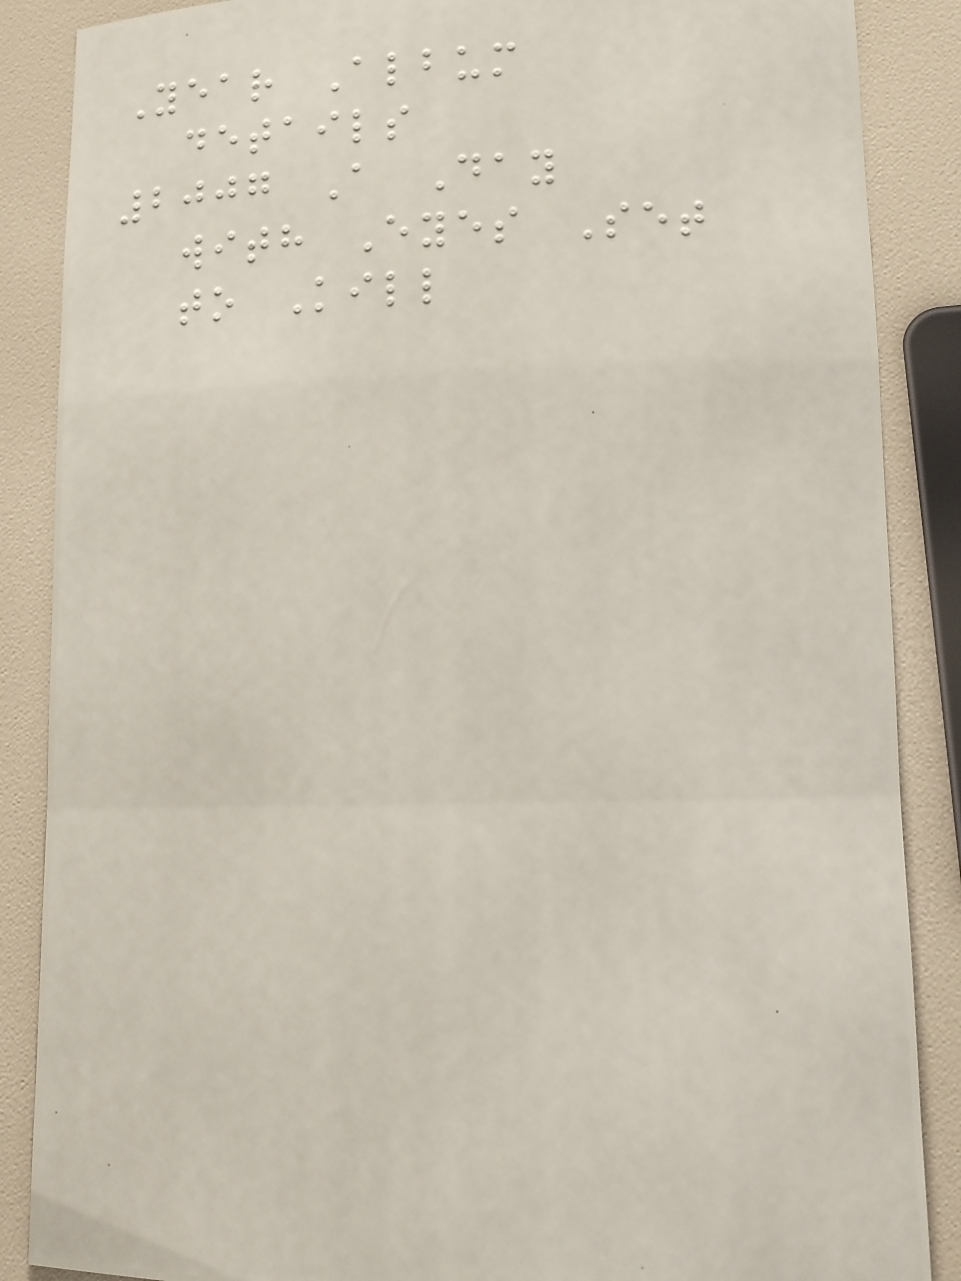Year Album
details
2007 A Day
with Eyes Set
to Kill
